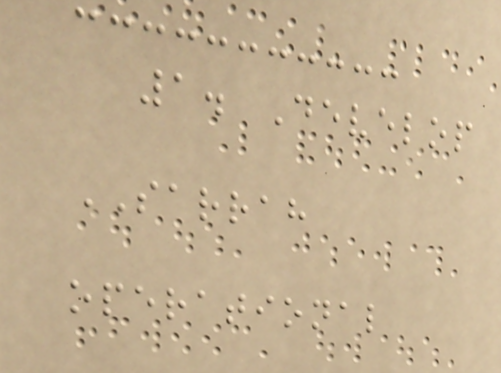1. Develop
SARRAH
operational
